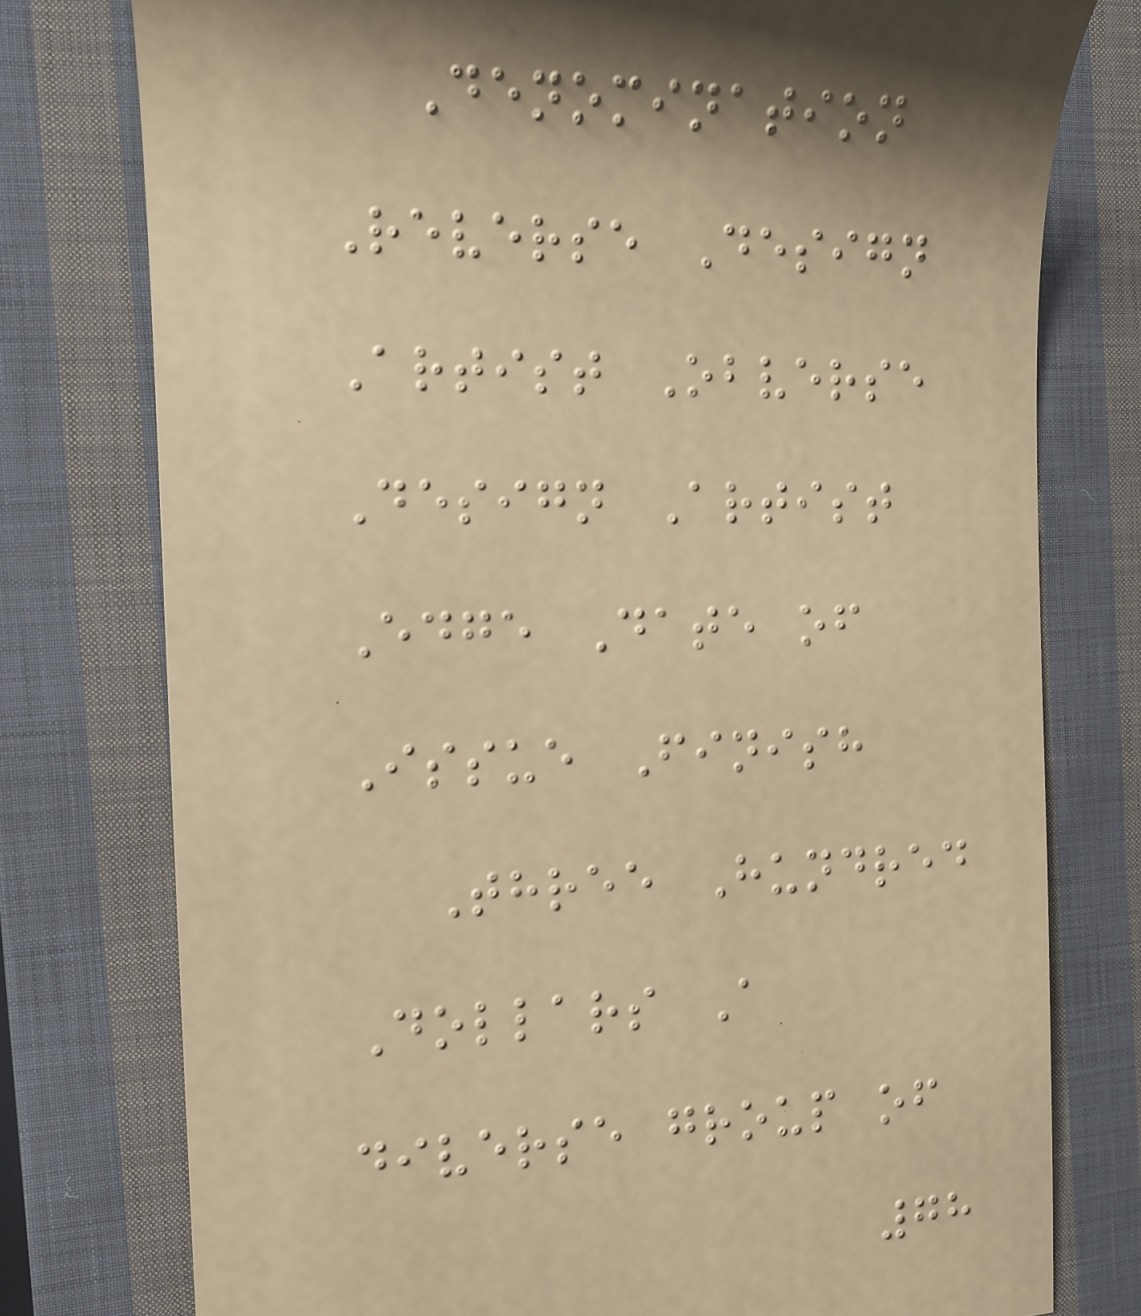Denomination
Reverse Design
Artist Obverse
Design Artist
Edge Date of
Issue Finish
Three Hundred
Dollars A
diverse group of
78
